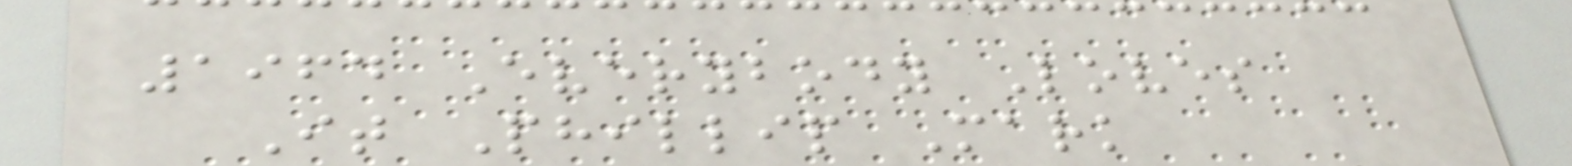1964 Everybody Loves
It Phillip Mark
